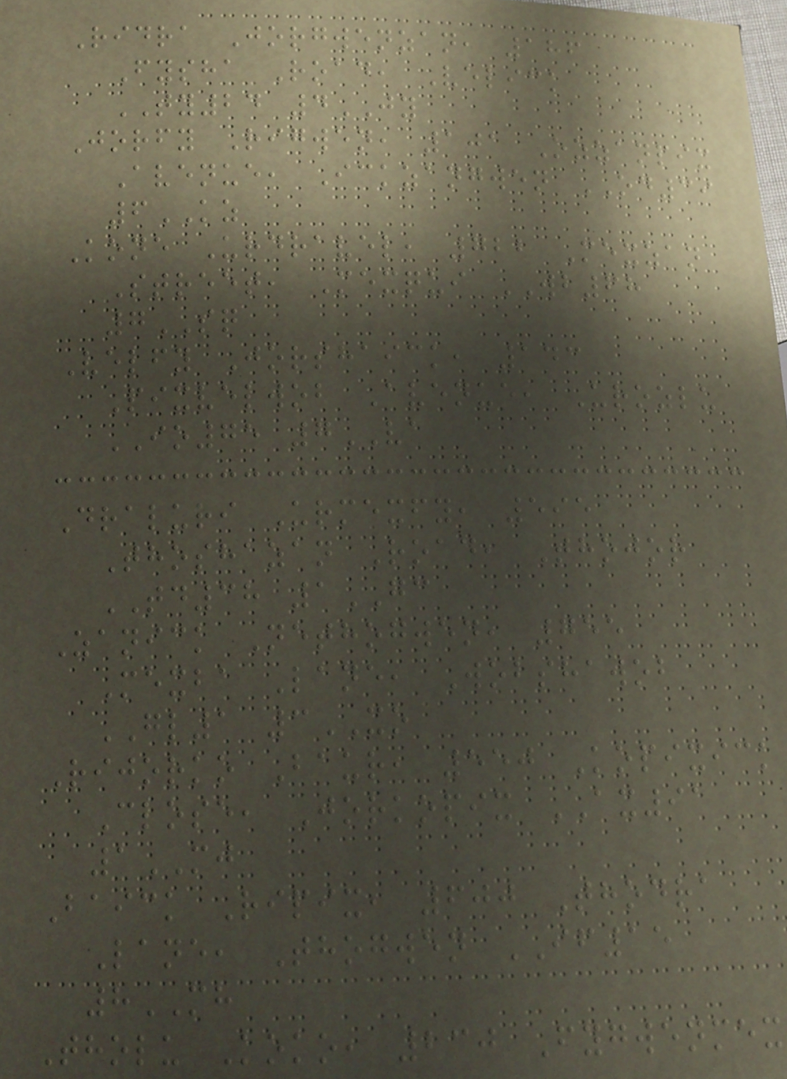Ridra Jorgwenzan, 186
Fysha Road, Velick
TY24 4JY
Jorfy Rigwen, 101 Ozzanpix
Avenue, Ickzangwen OD39
6KZ
Kone Urdravel, 722 Mexzan
Street, Mexqui WB68
7SQ
Velfy Jorshaick, 143
Pixvelwob Avenue, Urozlu
IO75 7VA
Draluri Urmexfy, 595
Thoshazan Road, Thojor
TD38 1GC
Zanick Nethogwen, 755
Mexba Lane, Wobshawob
GL1 3XO
Rijorko Baur, 550 Kopixick
Close, Jorkopix AX91
1MJ
Baick Ripix, 600 Thodra
Lane, Thogwen IF15
8MH
Tholu Koko, 230 Fygwenmex
